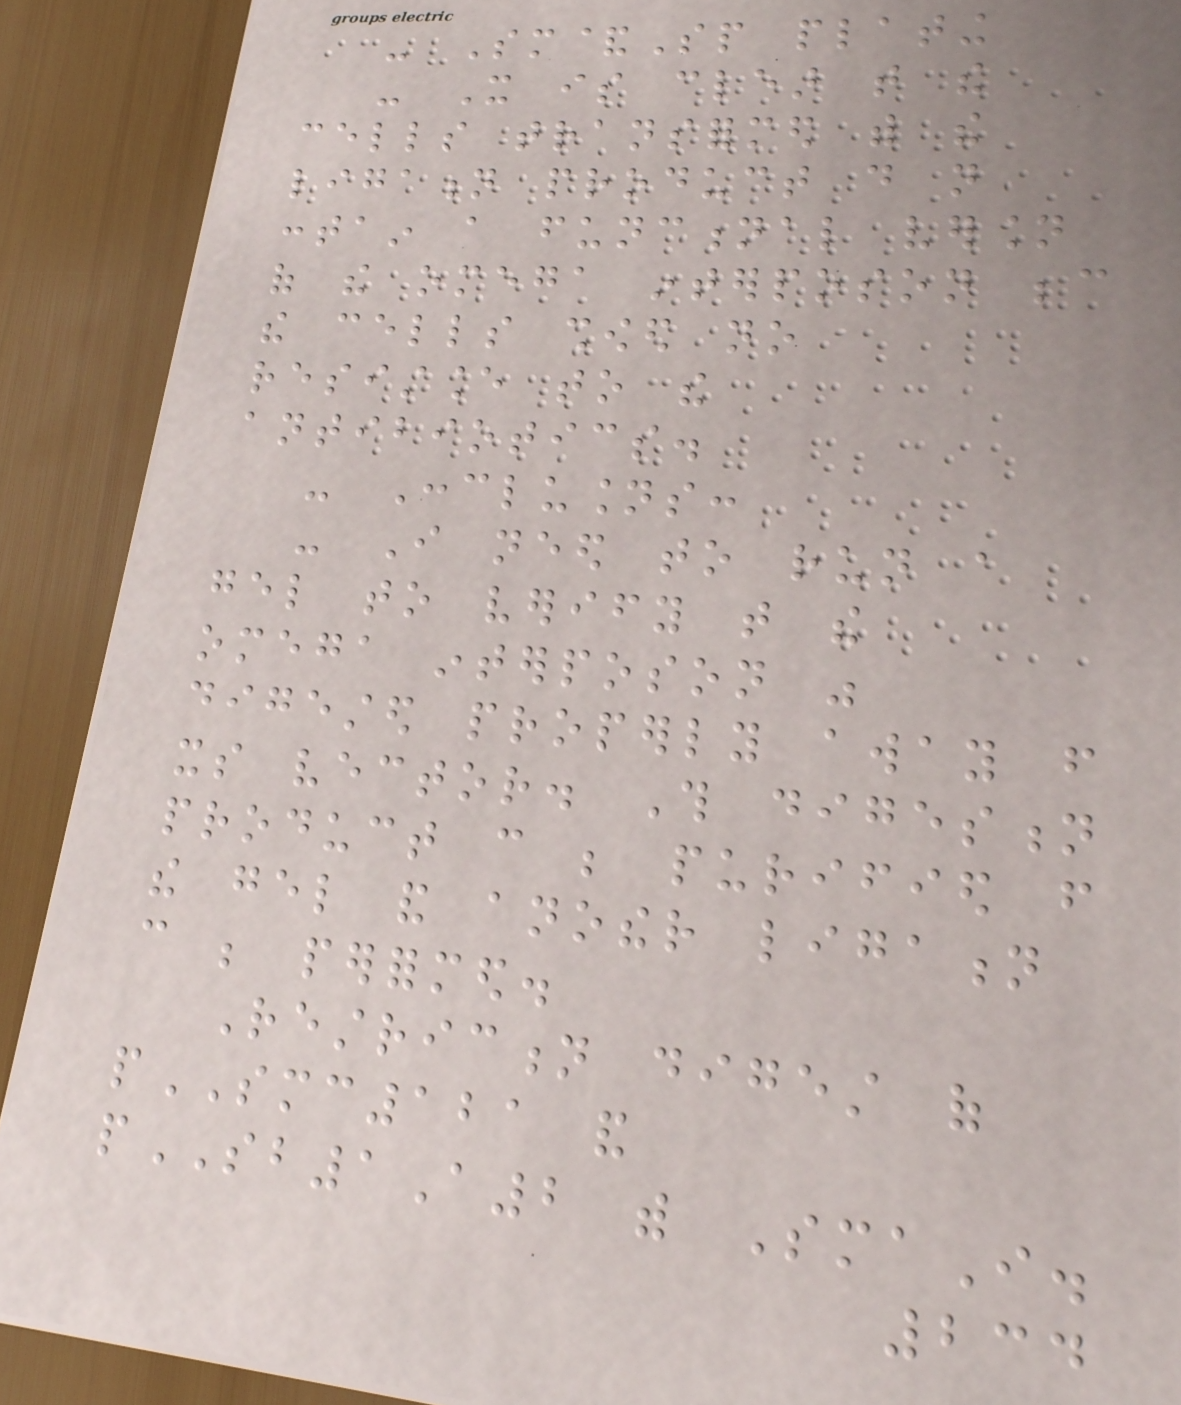- Sm&Sp plating
- It is clear that the
cells transformed with the
ligation product do not
contain a functional version
of the omega interposon because
the cells showed no
resistance to the
antibiotics.
- Conclusions:
- I need to run a
gel to verify that the
omega interposon was
digested properly away from
its vector. This digestion
product can be purified from
the gel and another ligation
can be performed.
Restriction digest of
pSMC121 and
pSB1A2 with SmaI.
234
